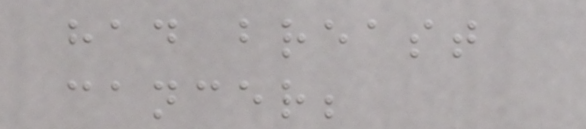had breast
cancer;
